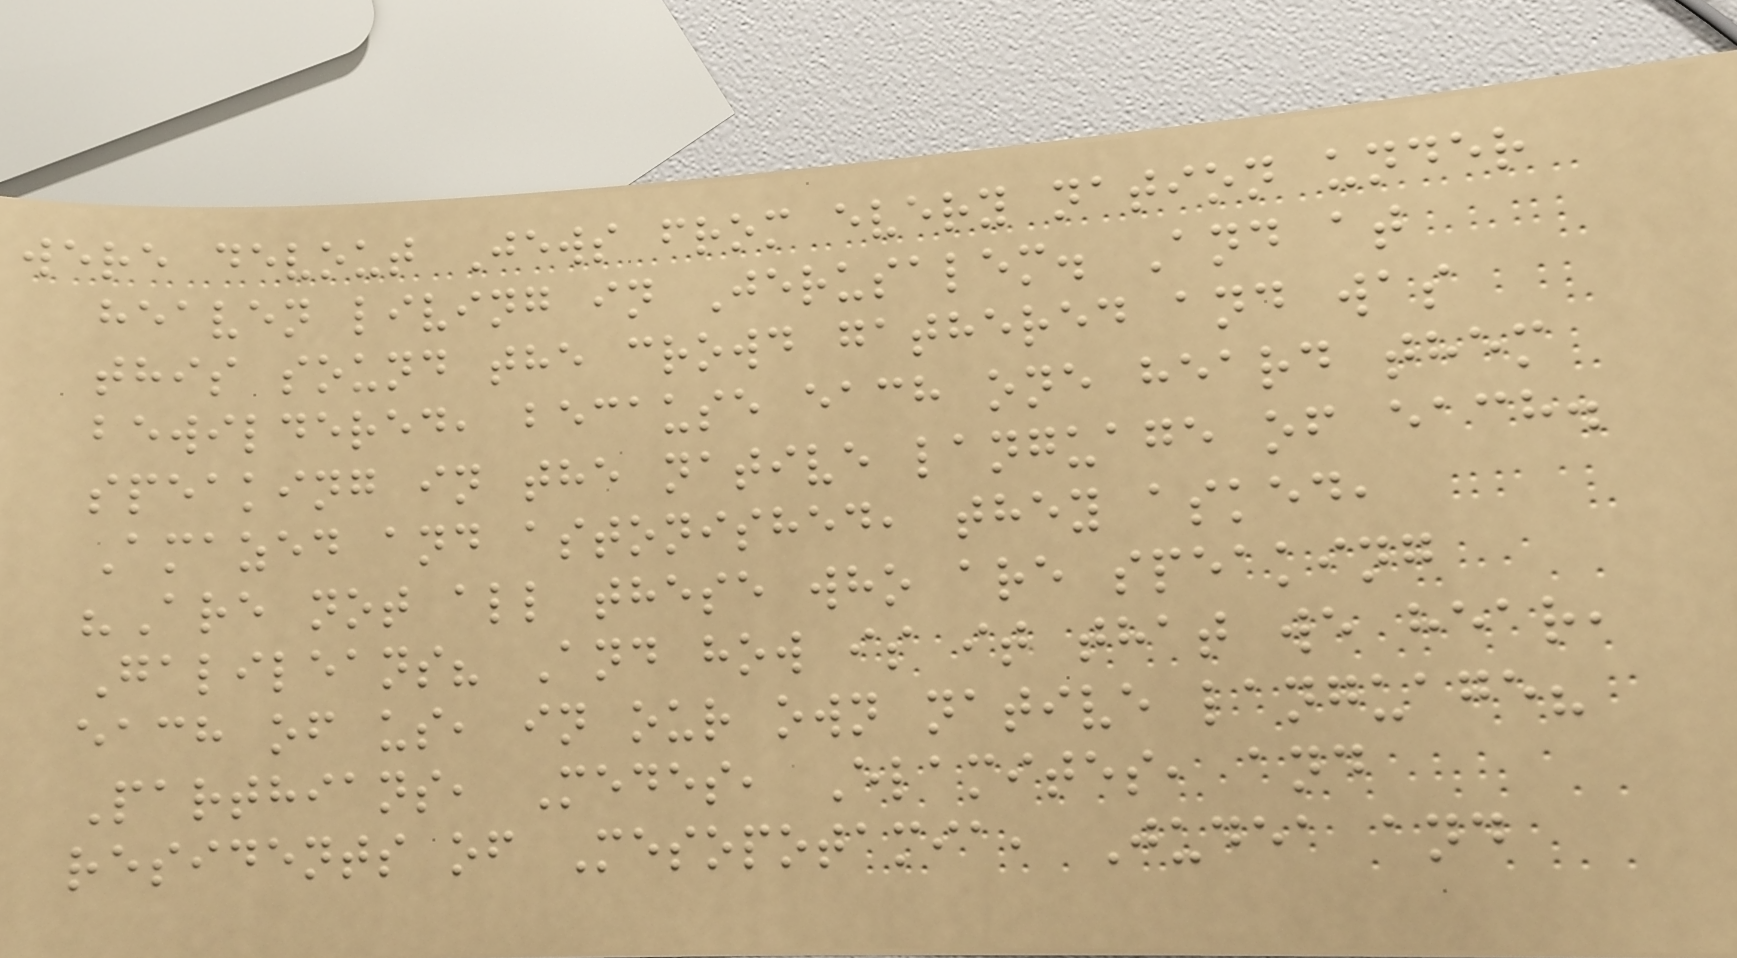were devout Jews from every nation under
heaven living in Jerusalem. And at
this sound the crowd gathered and was
bewildered, because each one heard them
speaking in the native language of each.
Amazed and astonished, they asked,
"Are not all these who are speaking
Galileans? And how is it that we hear,
each of us, in our own native language?
Parthians, Medes, Elamites, and
residents of Mesopotamia, Judea and
